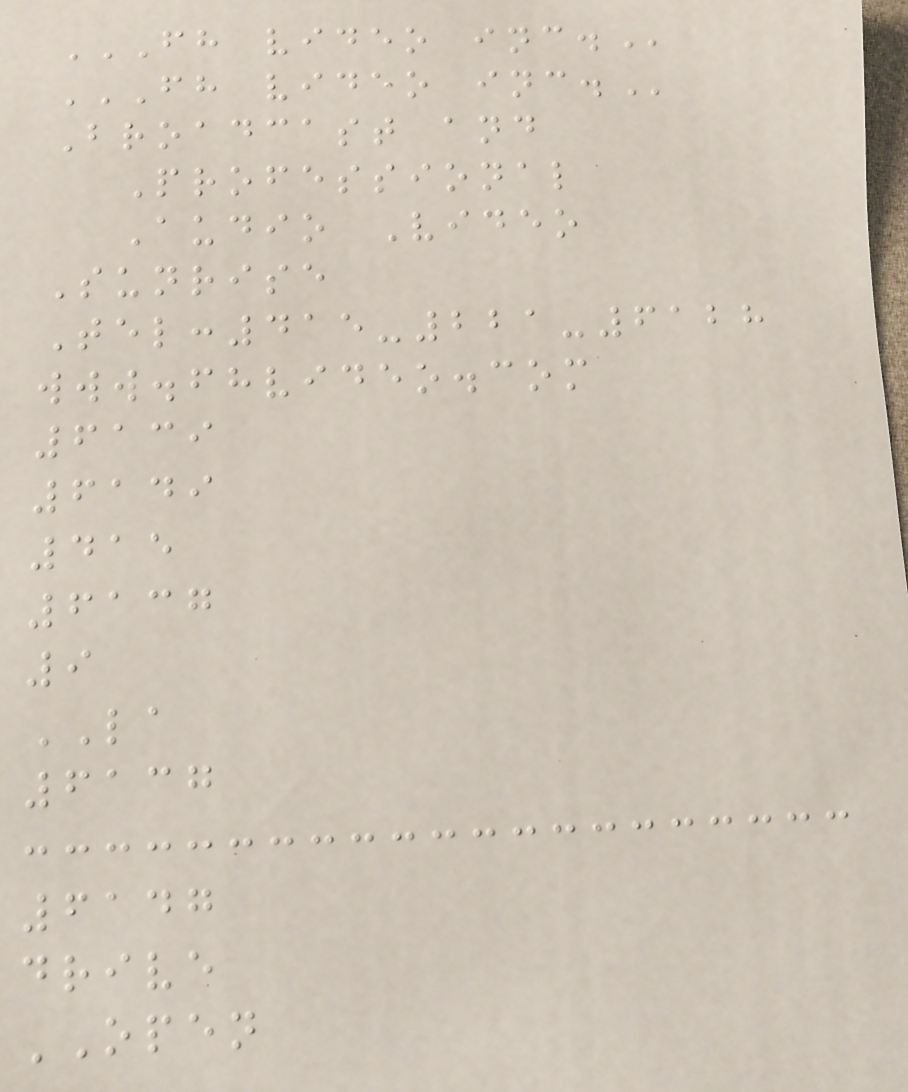FH VIDEO INC.
FH VIDEO INC.
Broadcast and
Professional
Audio Video
Sunrise
Tel:415-221-6128
www.fhvideo.com
6139
6149
415
6137
9
LA
6137
6147
drive
OPEN
